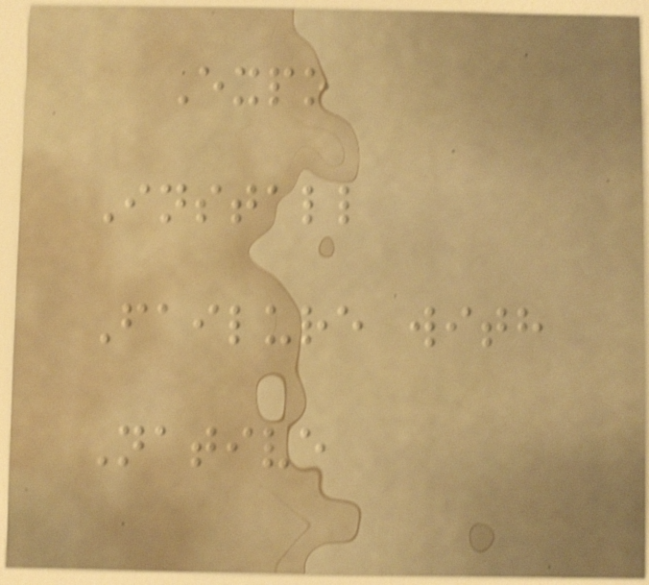Expo
Install
Failure with
Native
